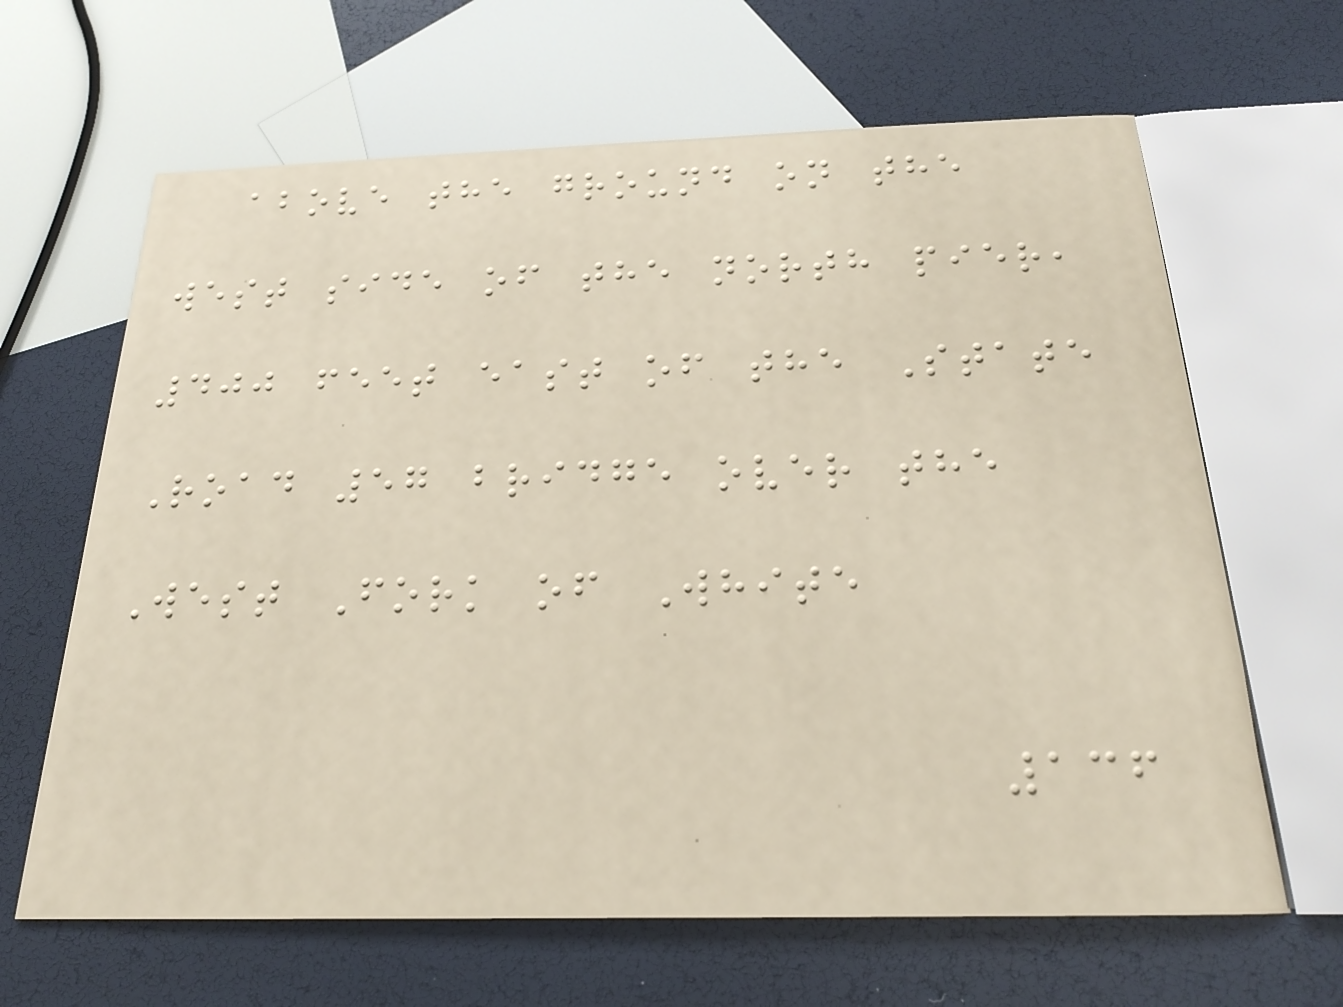above the ground on the
west side of the north pier,
400 feet east of the State
Road 57 bridge over the
West Fork of White
136
